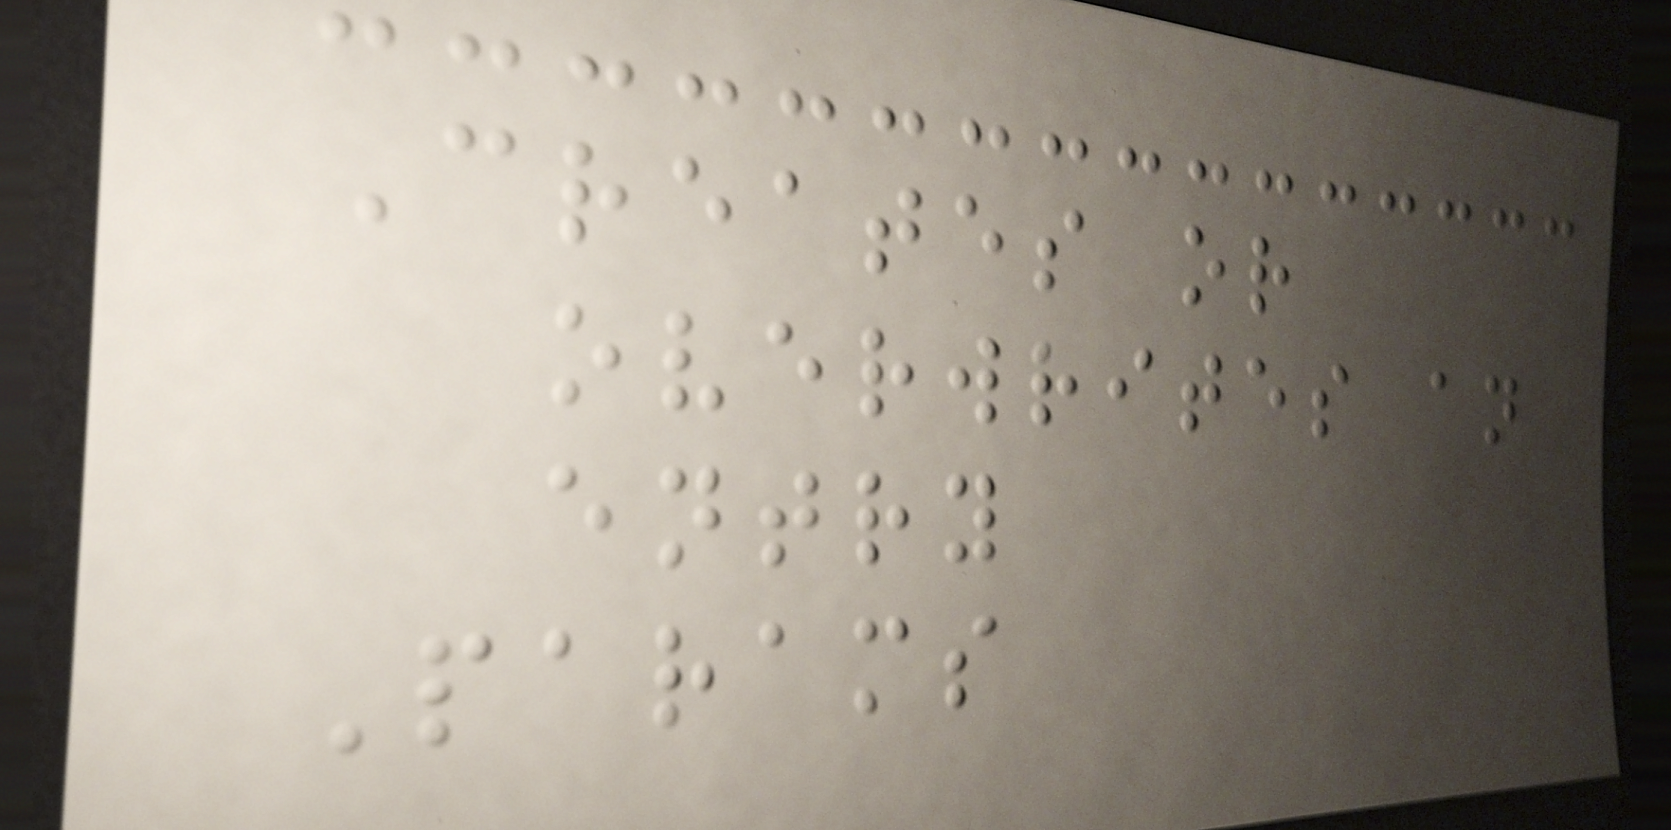Creates or
overwrites an
entry
Params
